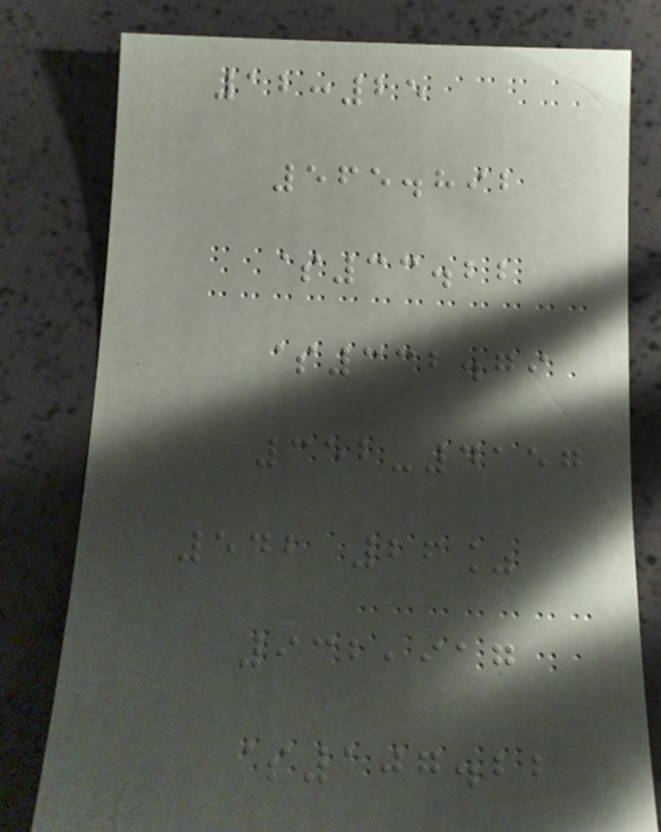12:25
565.892
$33.22
$332.79
352-4157
542 26%
932,917
$107.22
